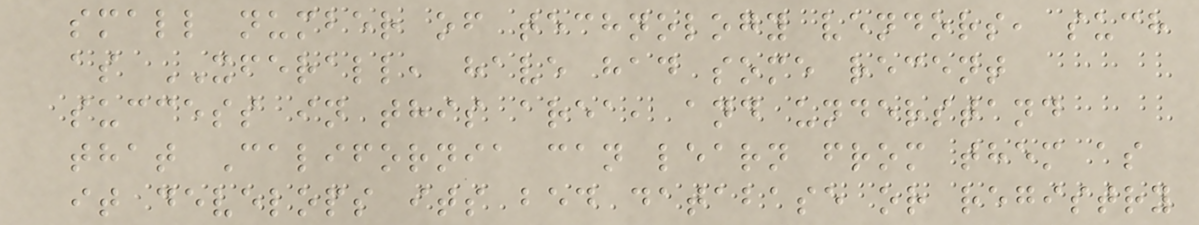small number of technology vendors, such
as XFERALL, have had some recent
success in this area, and understand
that California can learn from them as
it develops its bed database or registry
